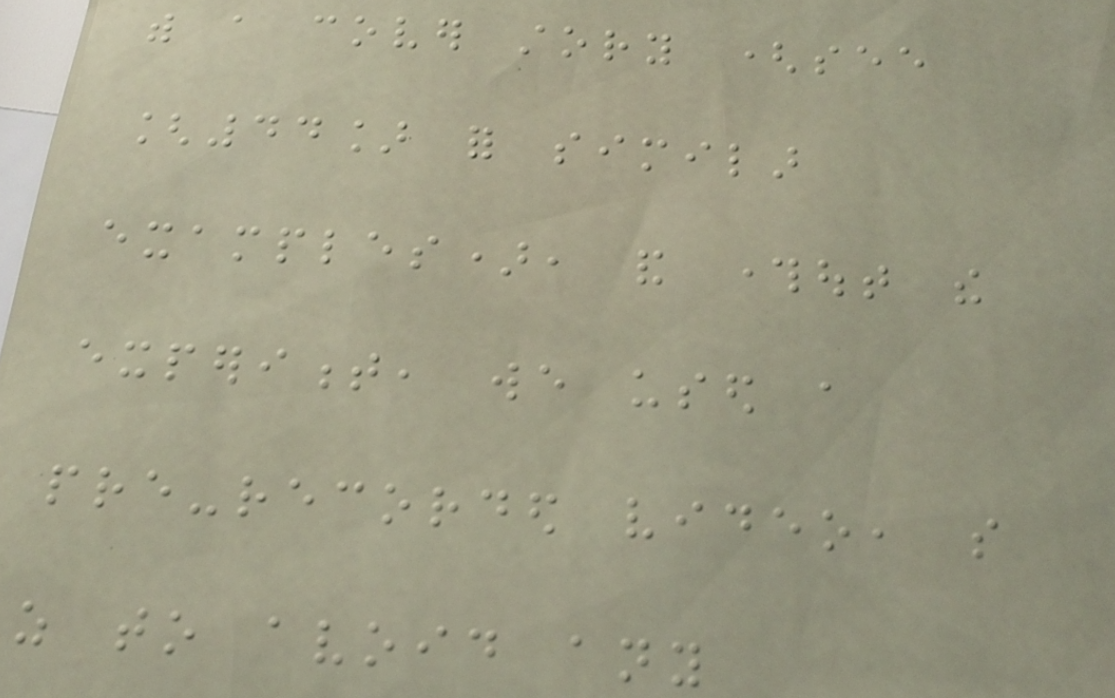with a cover story (see
[44] for similar
examples), and throughout the
experiment, we used a
pre-recorded video, so
as to avoid any
